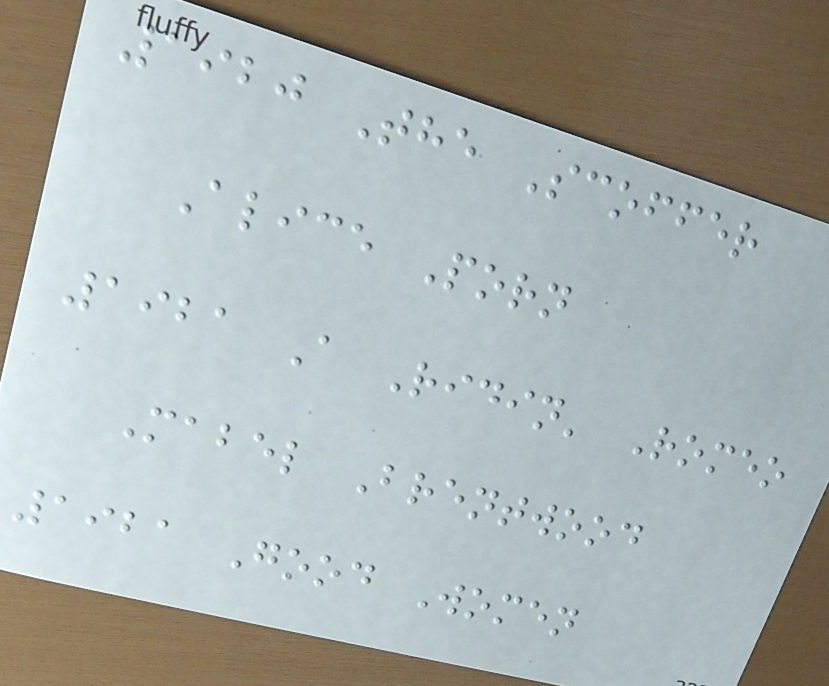1920 The Scoffer
Alice Porn
1921 A Ridin' Romeo
Mabel Brentwood
1921 Good Women
